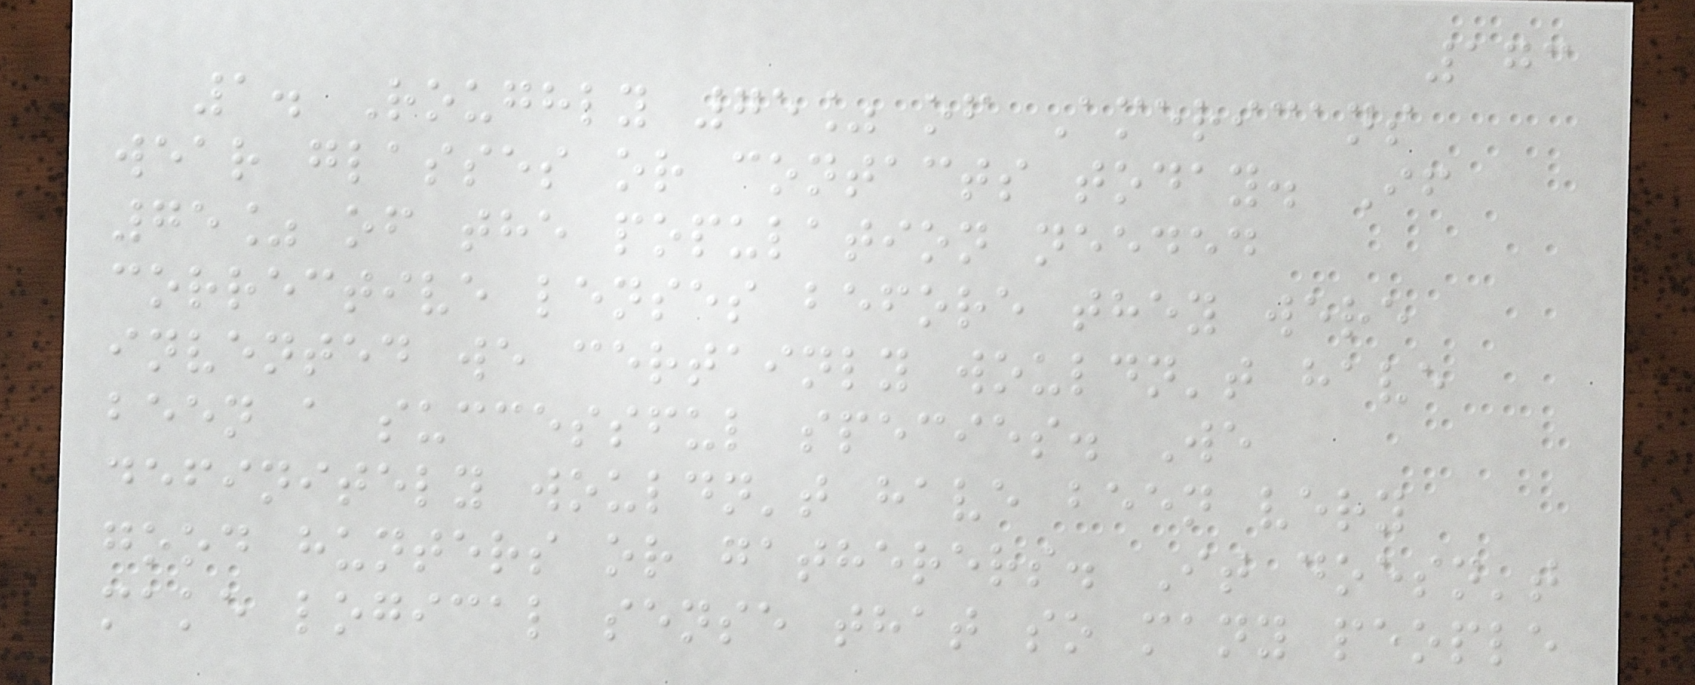173
1. Roughly 75% of Americans
wear glasses or contacts today. If
75% of the population needed
corrective lenses before they were
invented we certainly wouldn't have
been a successful species. We
definitely wouldn't have been very
good hunters or gatherers. It doesn't
make logical sense that so many people
